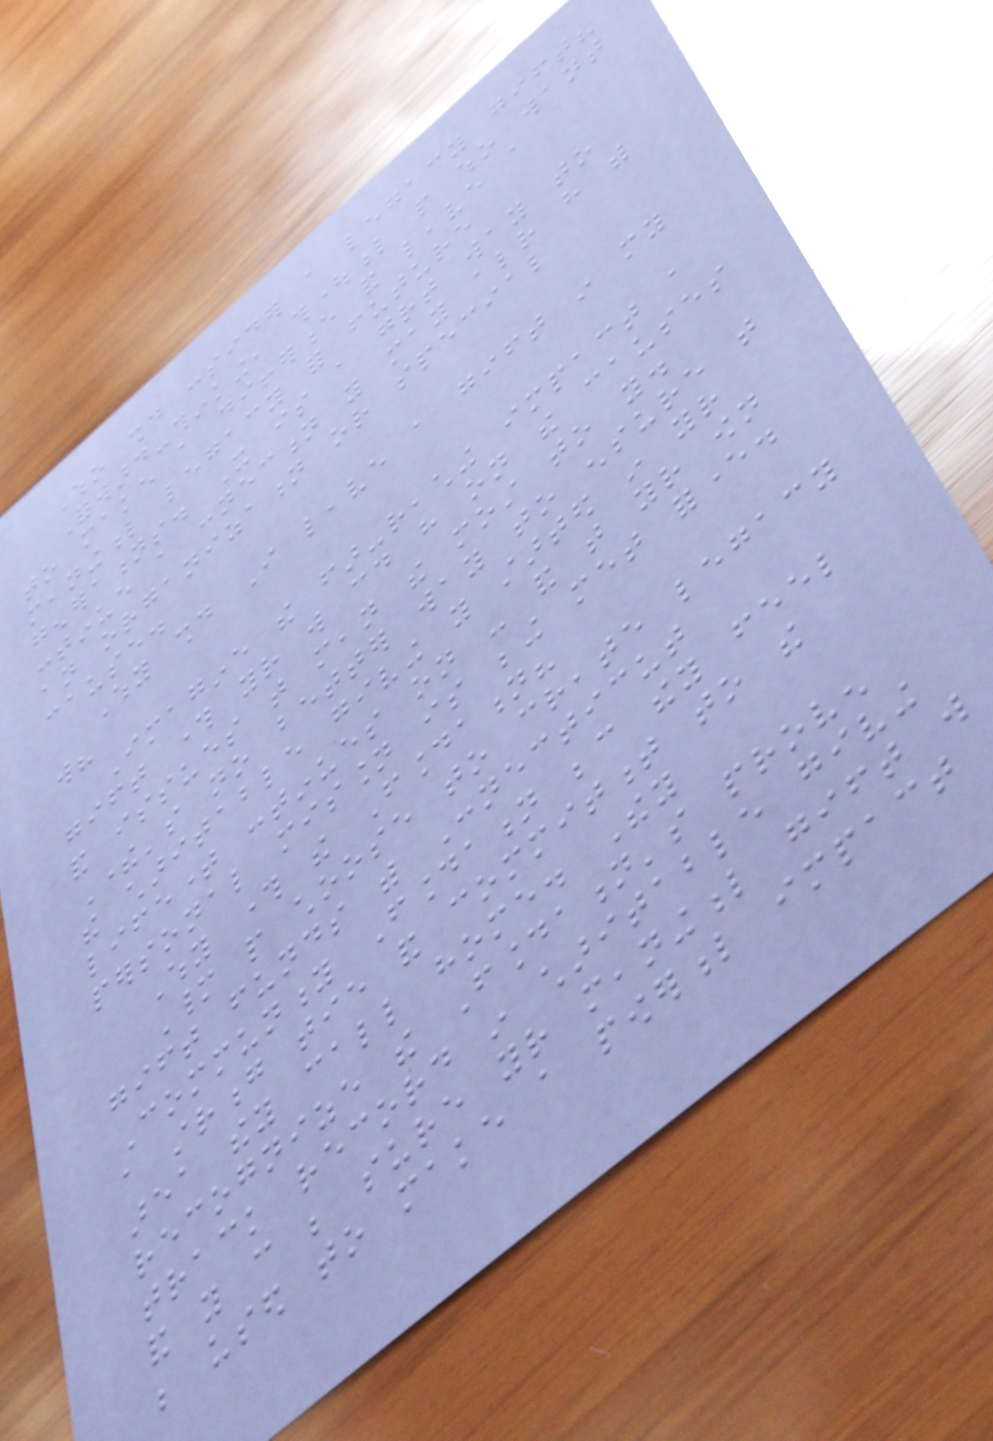Who should consider a legacy gift?
Forward-thinking, thoughtful people who want
to make a difference and leave a
meaningful legacy for future
generations. It is a great way to
continue a connection you may already have with
an organization or special
cause.
Why should I leave a gift in my
will?
Imagine the far-reaching impact a
gift through your will could have on the causes
and issues that mean the most to you.
There's no better way to ensure that
the charitable giving you started in your
lifetime continues on - and that your own
personal mission is being met forever.
Why through the Foundation?
Many people choose to create legacy
gift funds with Connecticut
Community Foundation because they feel
a strong tie and commitment to the
area they call home. They
recognize the Foundation's proven
track record in charitable giving
and you can be sure your meaningful gift will
be used to make a powerful impact
